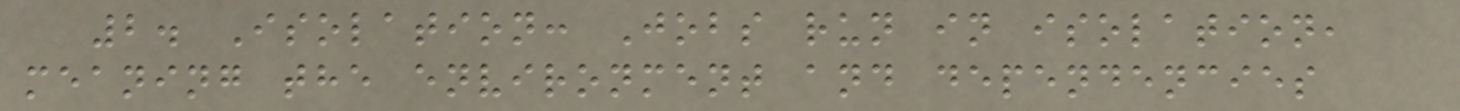2. Isolation: Jobs run in isolation,
meaning the environment and dependencies
